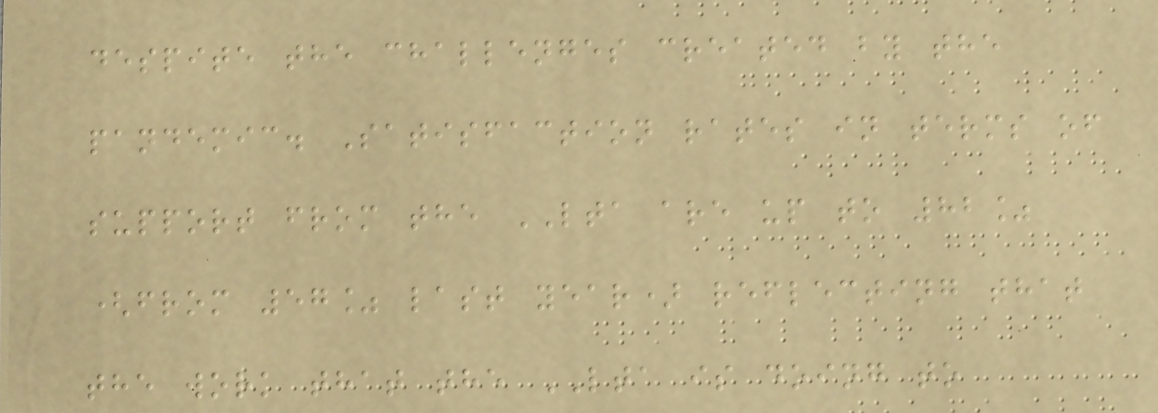despite the challenges created by the
pandemic. Satisfaction rates in terms of
support from the LTA are up to 82%
(from 57% last year) reflecting that
the work that the LTA is doing to
